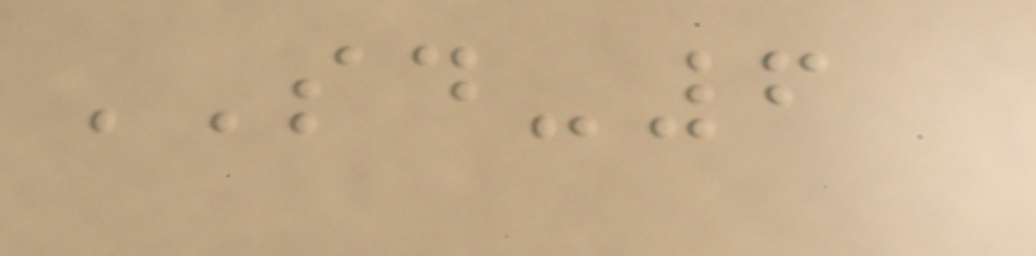SD-6
